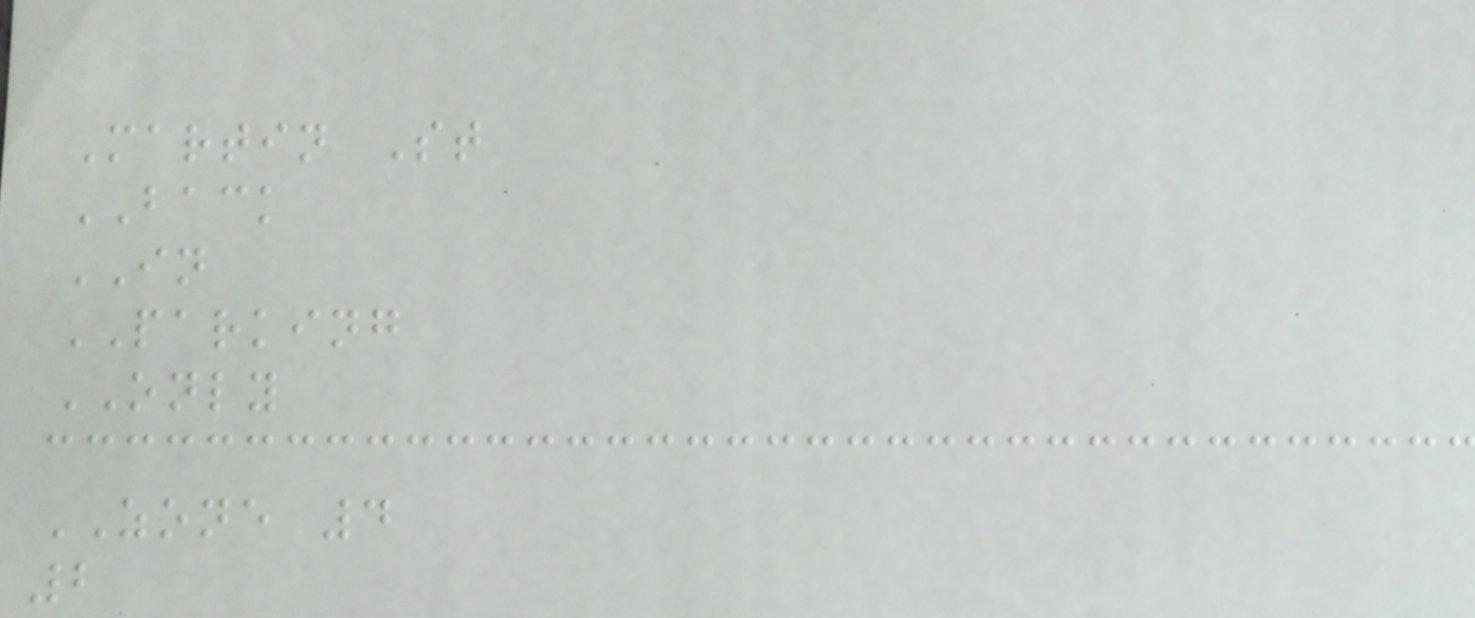Martin St
BACK
IN
PARKING
ONLY
ZONE 4
2
